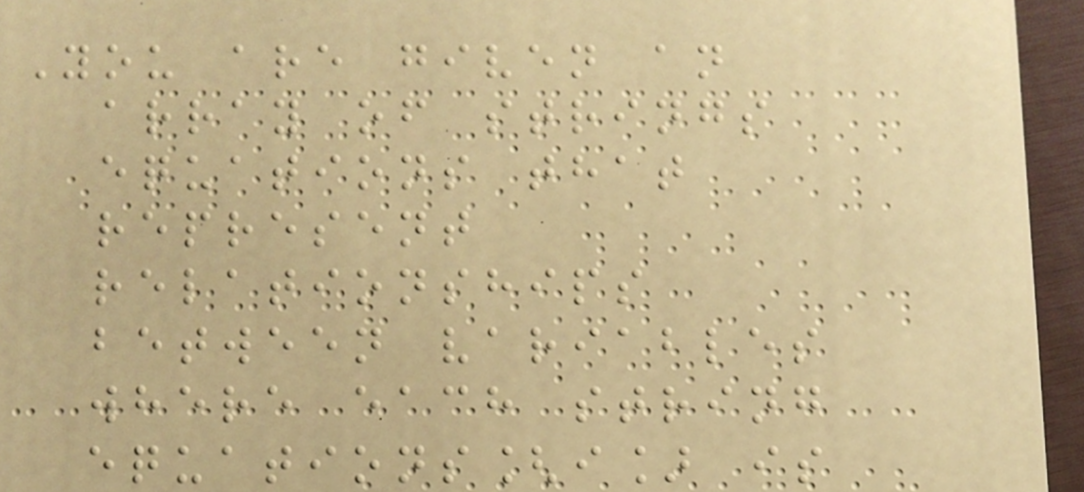You are given an
array of strings
equations that
represent
relationships
between variables
where each string
equations[i] is
